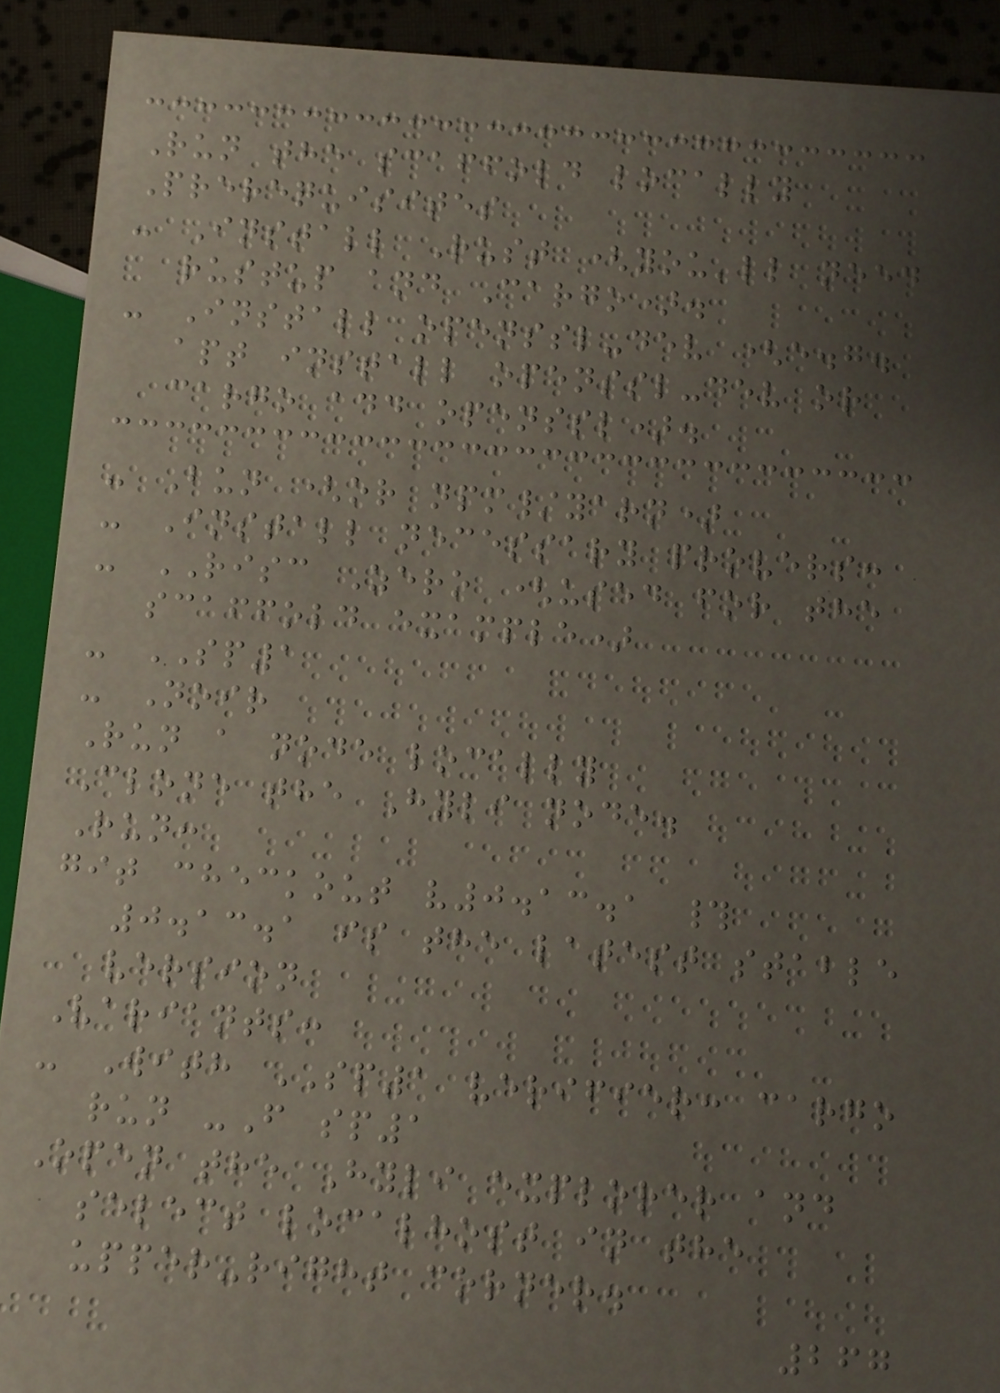Run the scaffold locally
Prerequisites
- Install Rust (you'll need
rustup and Cargo).
- Install openssl-dev (e.g.
apt install openssl-dev or
cargo add openssl).
- Bun (or npm/yarn)
- Install necessary provers:
- RISC Zero (used for the
scaffold example)
- SP1
- Noir
Run a node locally
Clone the Hyli node.
Run:
git checkout v0.13.1 #
0.13.1 is the latest stable
version
Variants:
- With SP1 verifier: cargo
run -F sp1
Open the Hyli explorer and
select localhost in the
upper-right corner.
267
